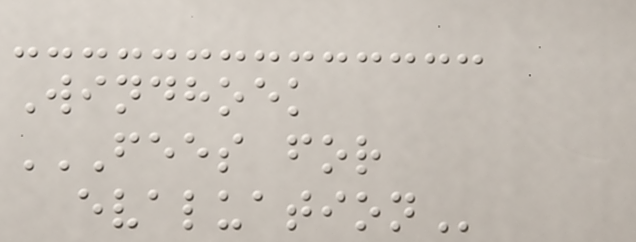Windhoek
FEES FOR
EVALUATION
